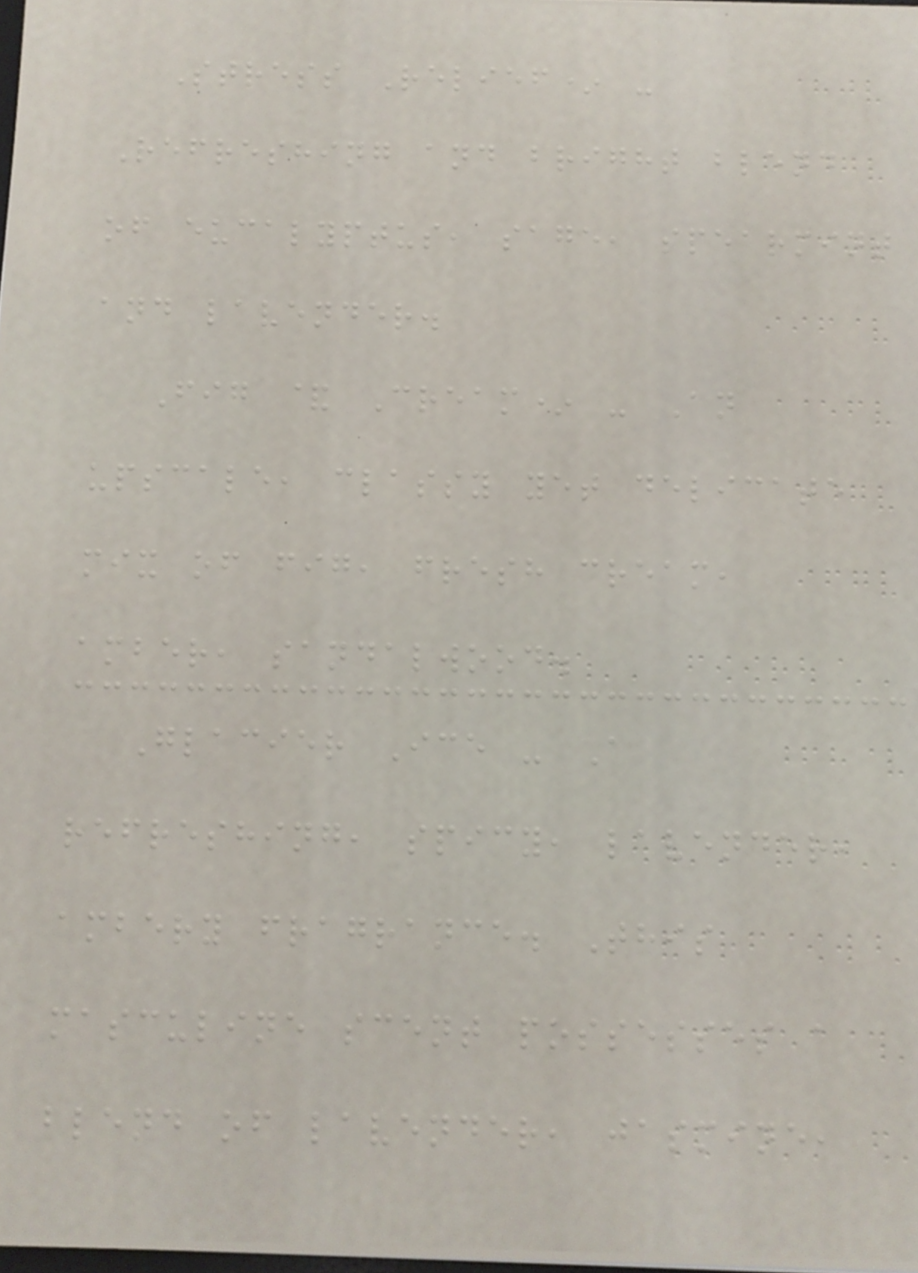Stress Relief* -
Refreshing and bright blend
of eucalyptus, sage, spearmint
and lavender.
Fig & Cream* - An
upscale, classy yet delicate
mix of fig, fresh cream,
amber, sandalwood.
Glacier Ice - A
refreshing, spicy, lavender,
ambery fragrance. This
masculine scent possesses a
blend of lavender, jasmine,
